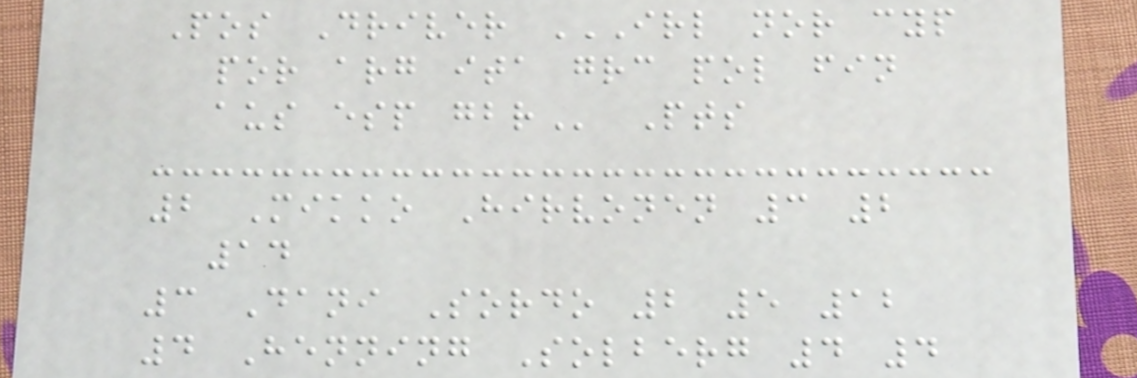Pos Driver IRL NOR CYP
POR ARG ITA GRC POL FIN
AUS ESP GBR Pts
2 Mikko Hirvonen 3 2
14
3 Dani Sordo 2 5 12
4 Henning Solberg 4 4
